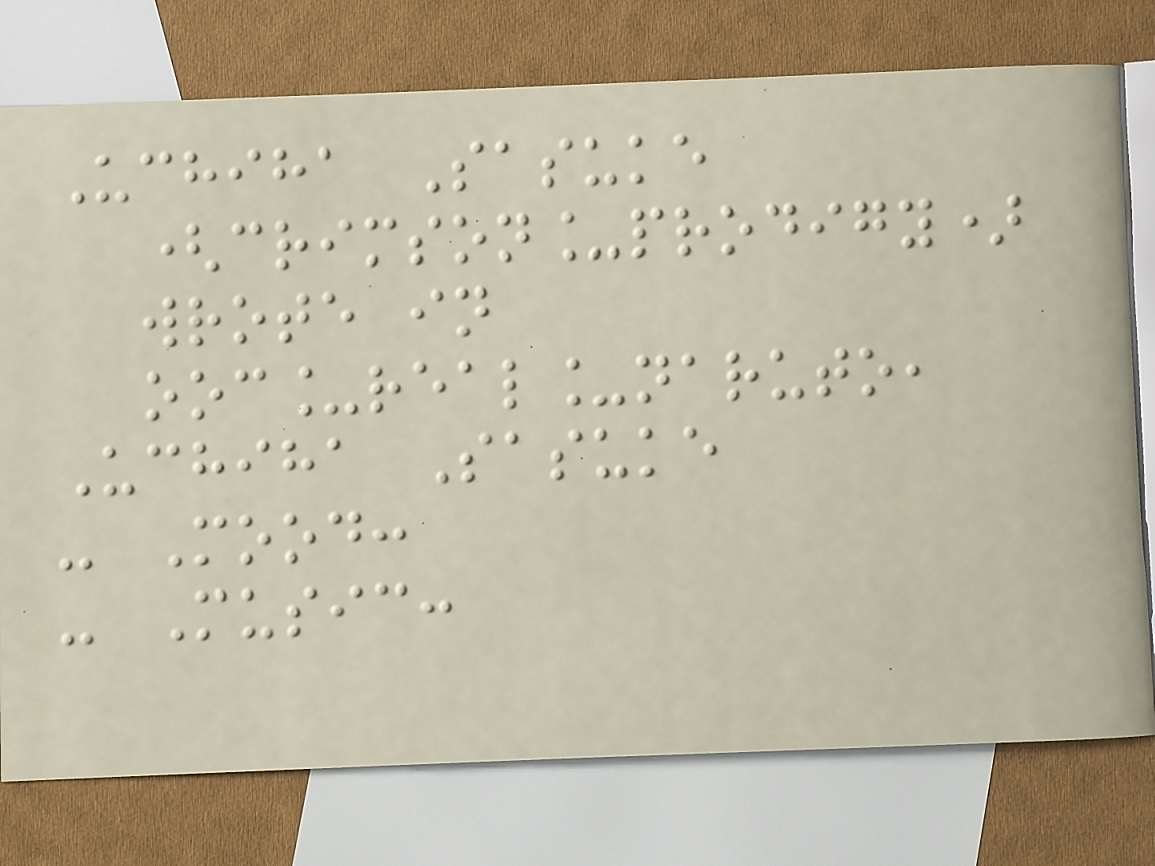Uchiha Sasuke
(crimson_prodigy)
wrote in
ooc_real_naruto,
Uchiha Sasuke
- Mood:
- Music:
